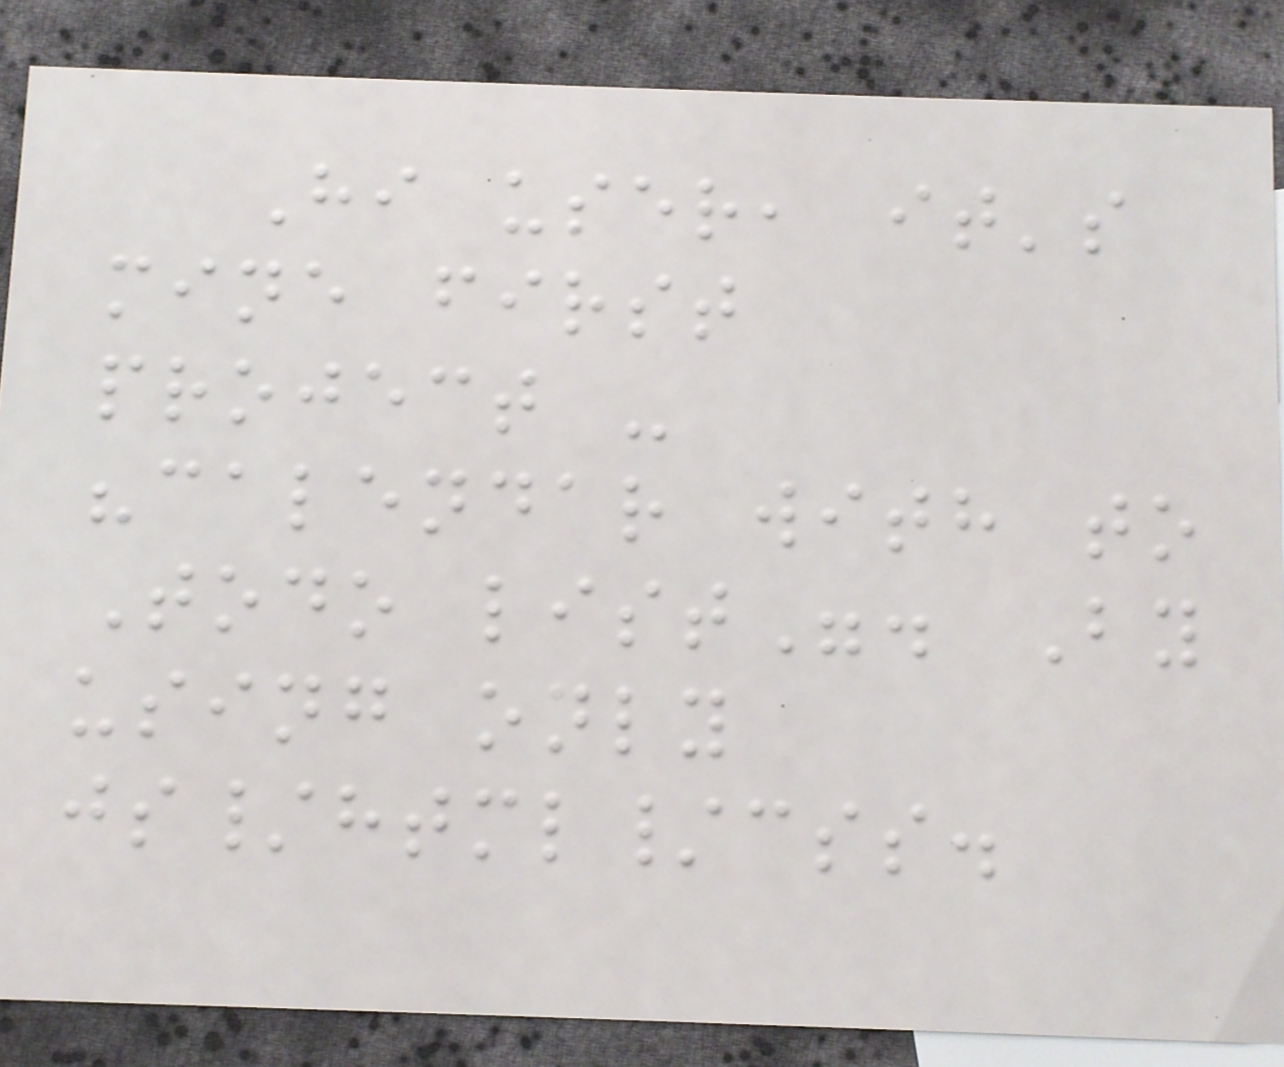Hi user, it's
mine first
project -
"calendar with to
Todo list". By
using only
js/html/css.
